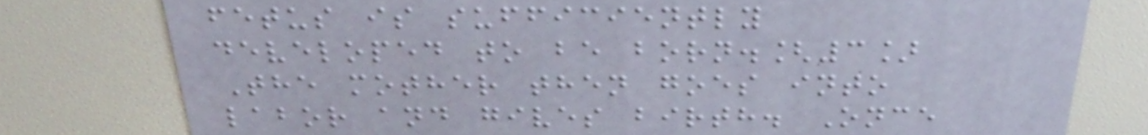fetus is sufficiently
developed to be born.[3]
The mother then goes into
labor and gives birth. Once
